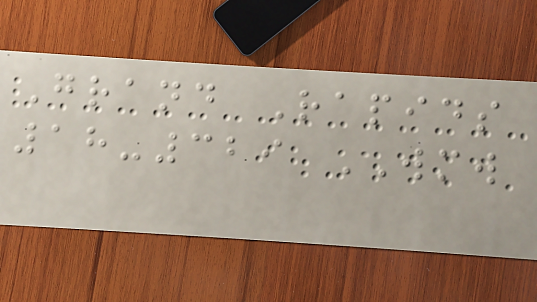Grand Rapids
18-329 WMW
